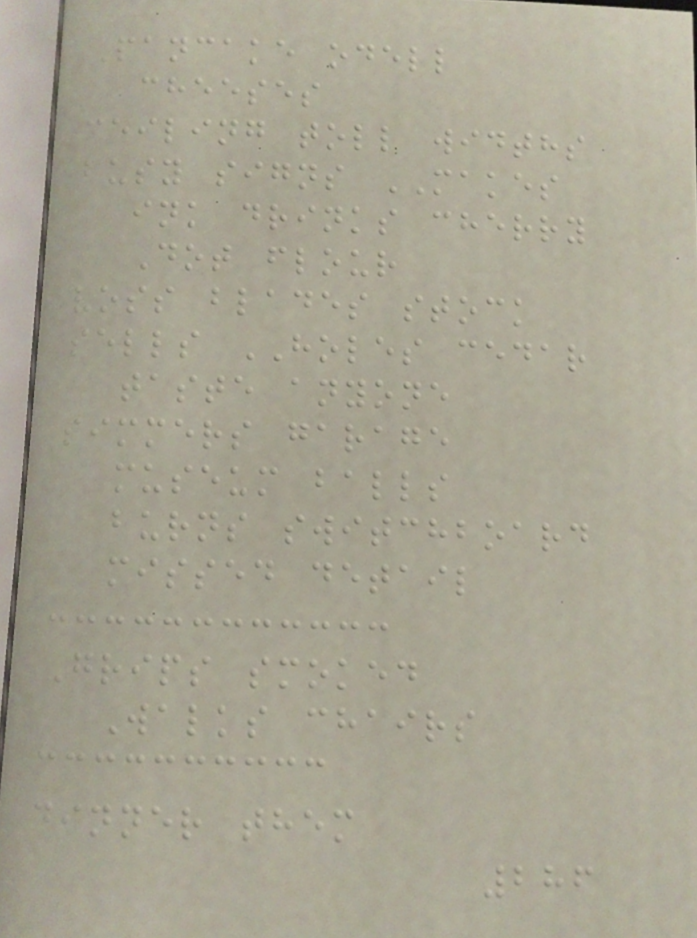Pancake odell
cheeses
ceiling toll widths
busy signs MAKES
ink drinks cherry
Dot flour
voss blades stock
sells HOLES cedar
taste anyone
simmers garage
museum balls
burns switchboard
missed detail
Grips smoked
Walks chairs
dinner them
286
